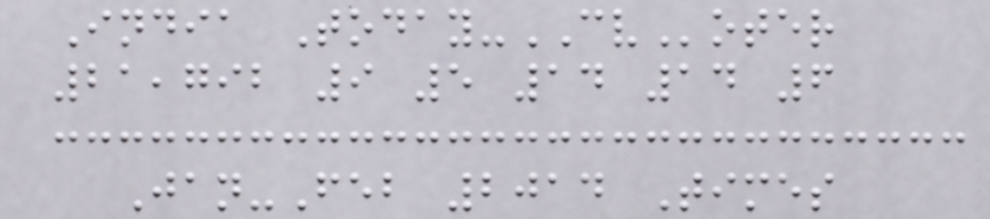India Today-CVoter
21,792 9 5 14 14 6
Jan-Feb 2014 Times
